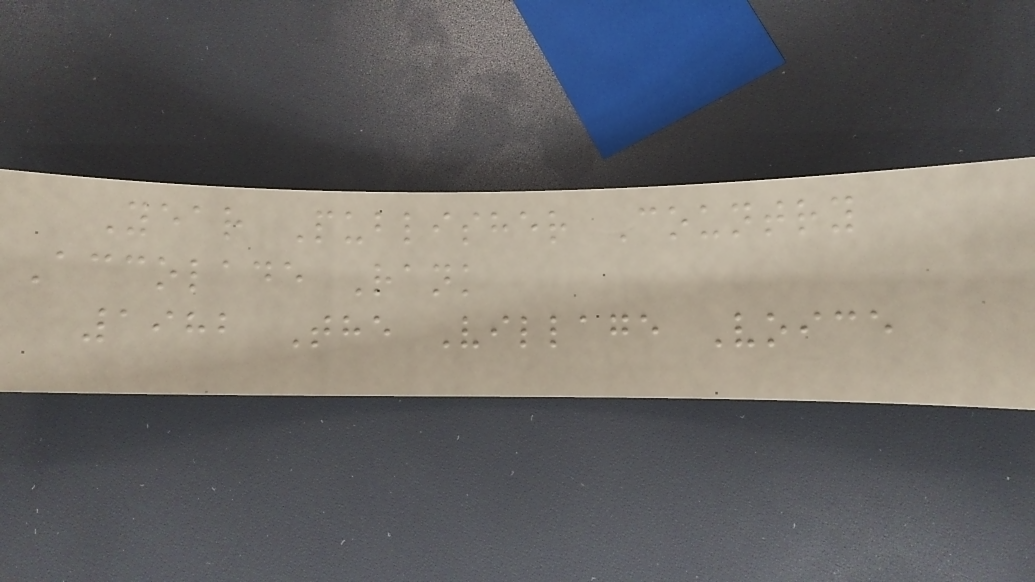Year Publisher Country
Accolade Rank
1982 The Village Voice
